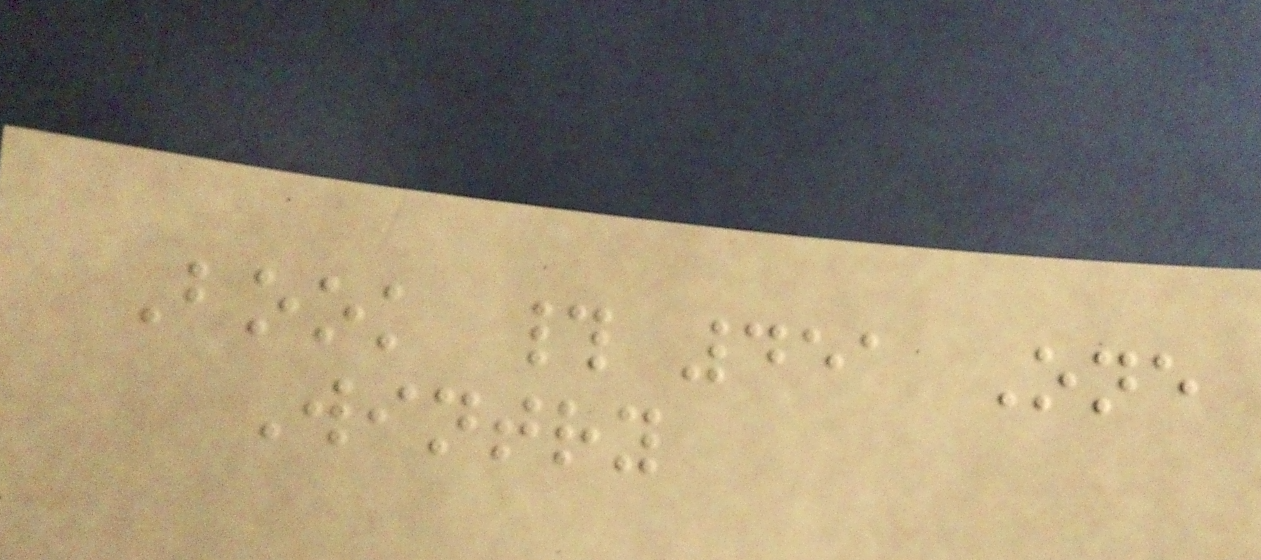Book # 451 One
Wintry
